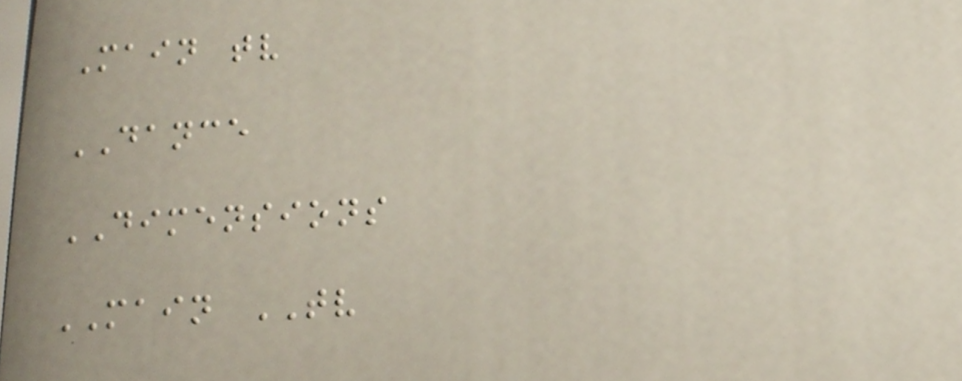Main tv
DANCE
DIMENSIONS
MAIN TV
